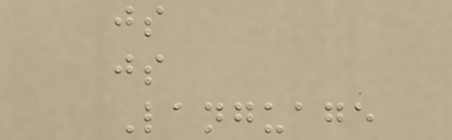js
js
Language
